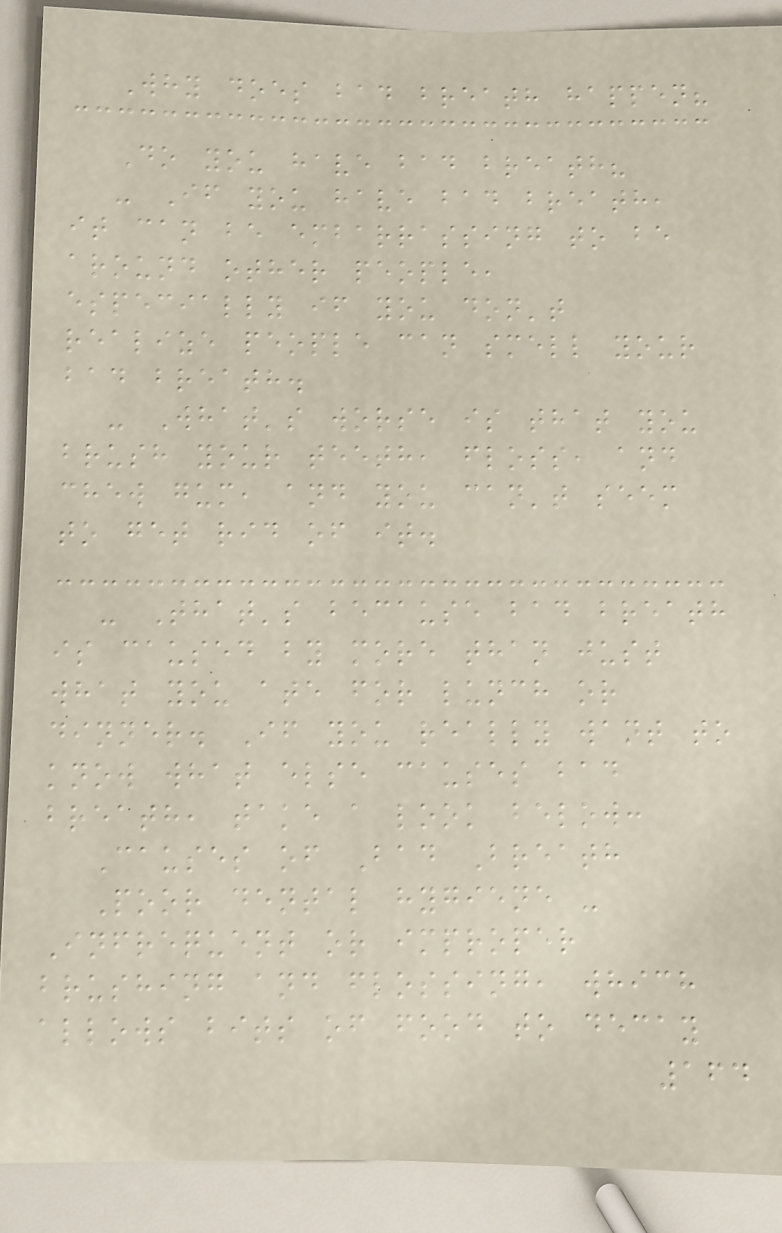Why does bad breath happen?
Do you have bad breath?
- If you have bad breath,
it can be embarrassing to be
around other people,
especially if you don't
realize people can smell your
bad breath.
- What's worse is that you
brush your teeth, floss, and
chew gum, and you can't seem
to get rid of it.
- That's because bad breath
is caused by more than just
what you ate for lunch or
dinner. If you really want to
know what else causes bad
breath, take a look below:
Causes of Bad Breath
Poor dental hygiene -
Infrequent or improper
brushing and flossing, which
allows bits of food to decay
164
